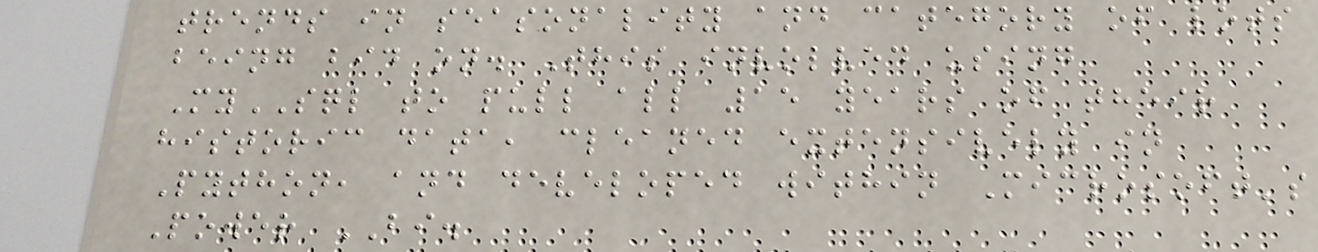trends in seasonality and category of lots
being bid on. This involved using
MySQL to pull all 15 years of their
historic data, cleaned extensively in
Python, and developed within Microsoft's
Power BI.
